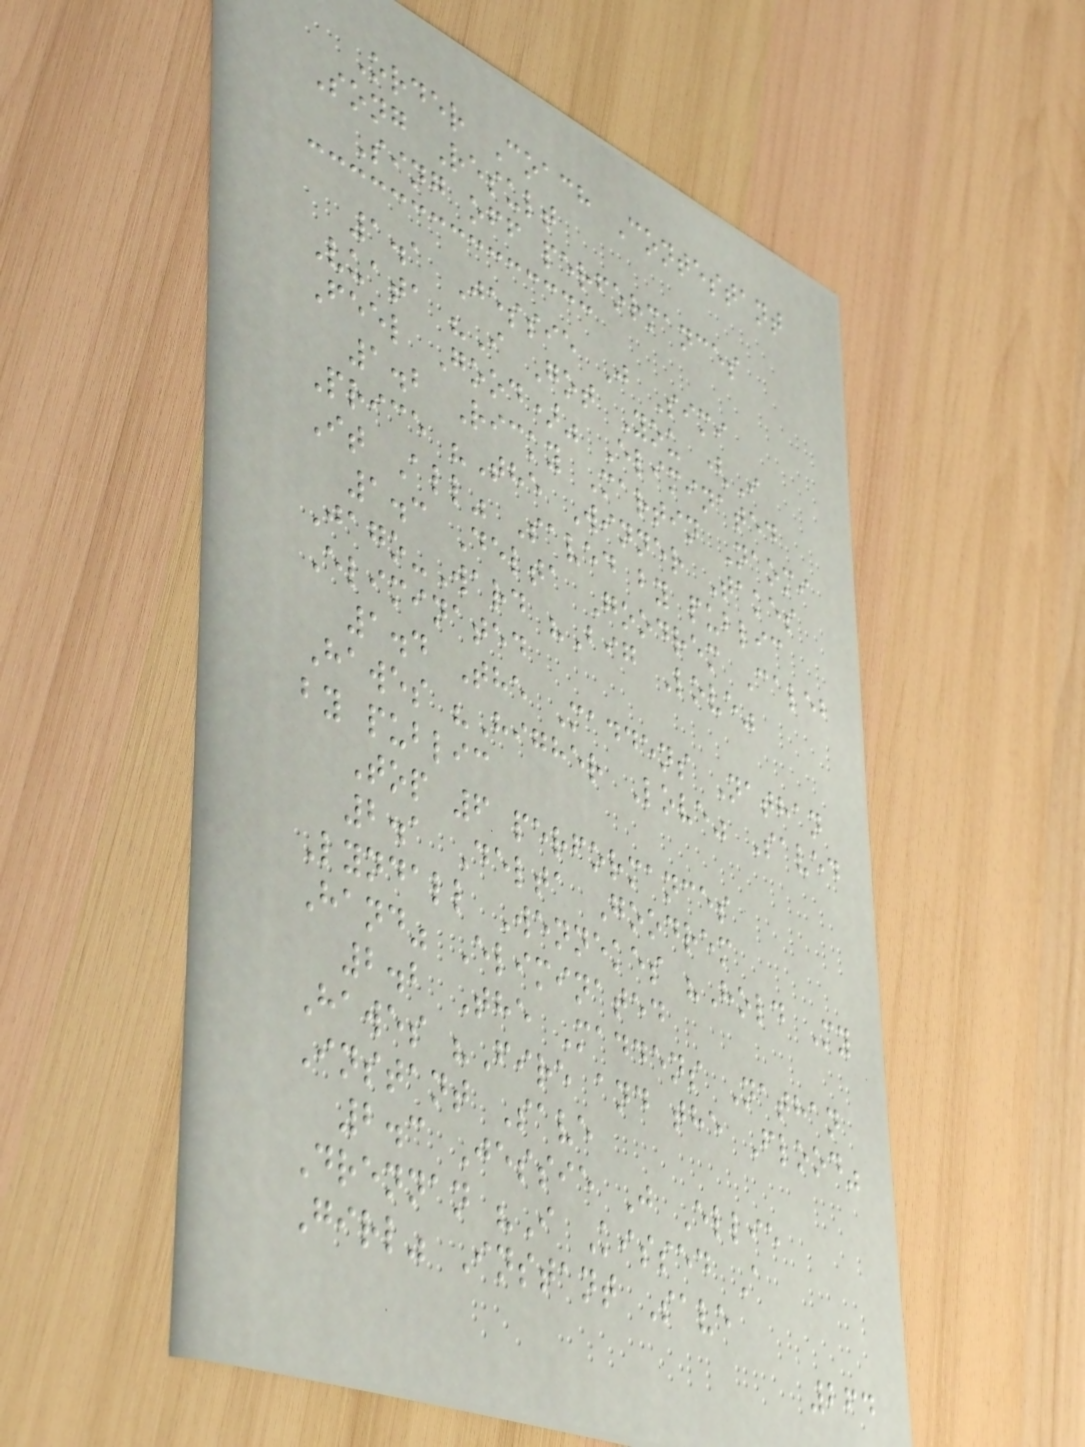Order Coach Contestant
Song Result
Sing off performances
1.1 Jessie J Simi
Vuata "I Got You (I
Feel Good)" Eliminated
1.2 Ricky Martin Naomi
Price "The Winner Takes
It All" Saved by public
1.3 Delta Goodrem Caleb
Jago-Ward "Big Love"
Eliminated
1.4 The Maddens Nathan
Hawes "Higher Love" Saved
by public
Top 6 performances
2.1 Delta Goodrem
Lyndall Wennekes "Hold My
Hand" Eliminated
2.2 The Maddens Nathan
Hawes "Fire and the Flood"
Instant Save
2.3 Jessie J Ellie
Drennan "I Kissed A
Girl" Instant Save
264
